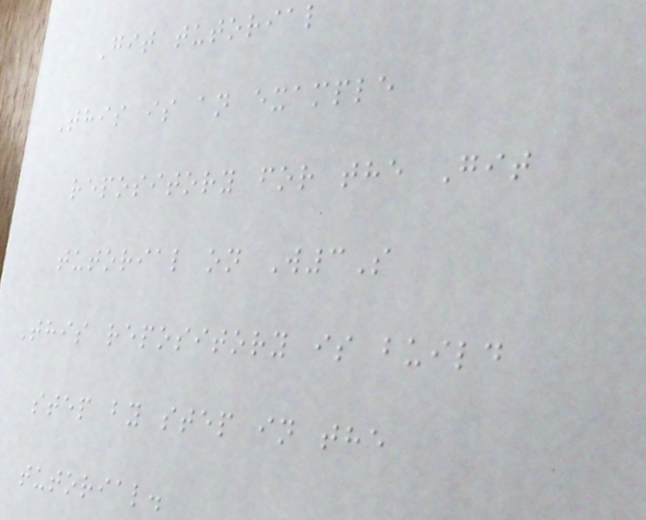Git tutorial
This is an example
repository for the Git
tutorial on W3S
This repository is build
step by step in the
tutorial.
